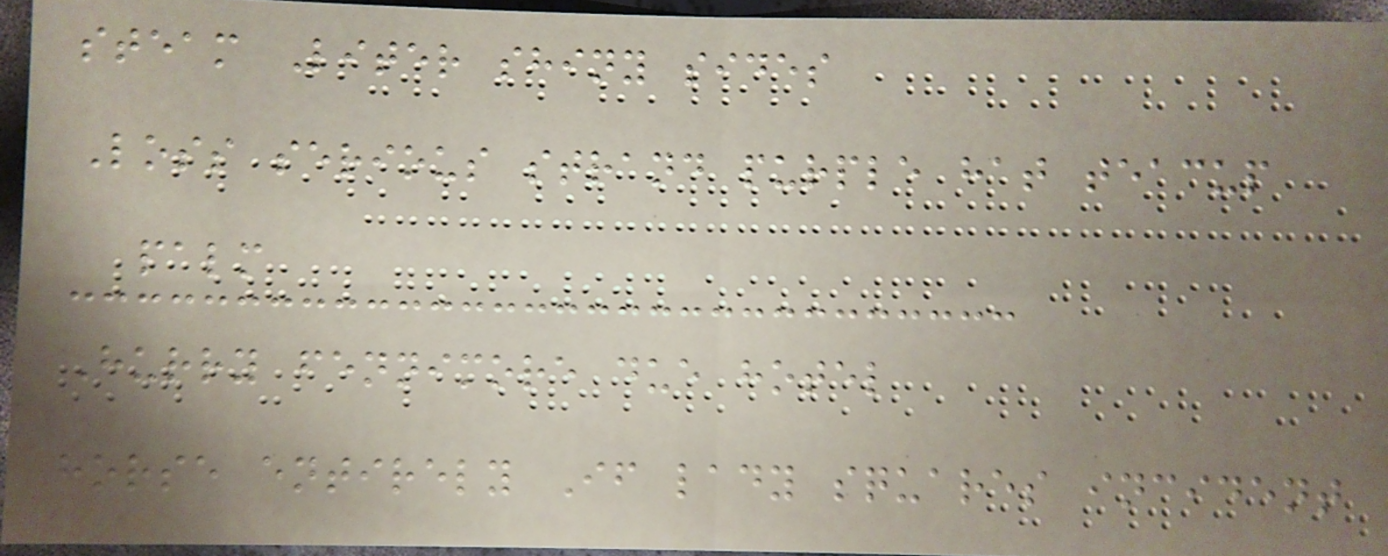steam Liter shiny sides
Loss serious strand purple hat teacup
palm
Hurry fennimore due hotel
horse entirely If lady squares incident
